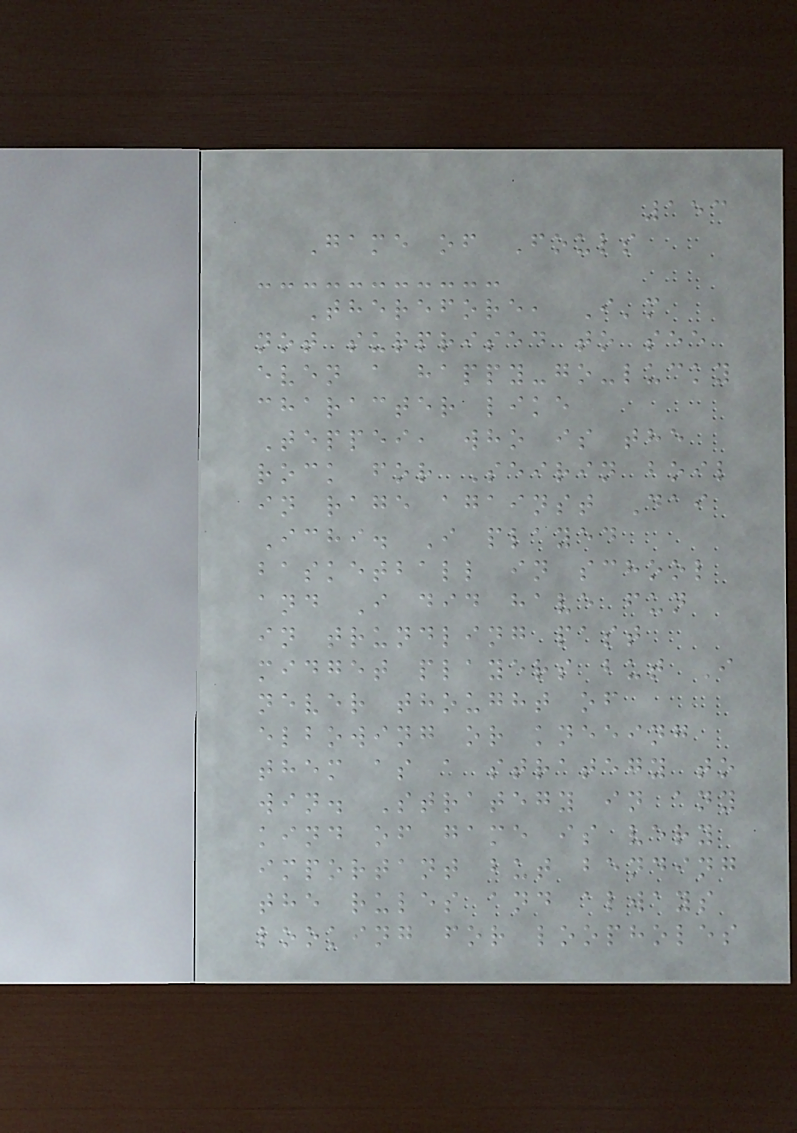153
Game of Fouls
Therefore, I'm
not surprised to see
even a happy-go-lucky
character like
Teppei, who is the
rock for Seirin boil
in rage against Dai
Ichi. I played
basketball in school
and I did have fun
in trundling past
midget players but I
never thought of
elbowing or kneeing
them as a strategy to
win. Strategy in any
kind of game is very
important but bending
the rules and always
looking for loopholes
